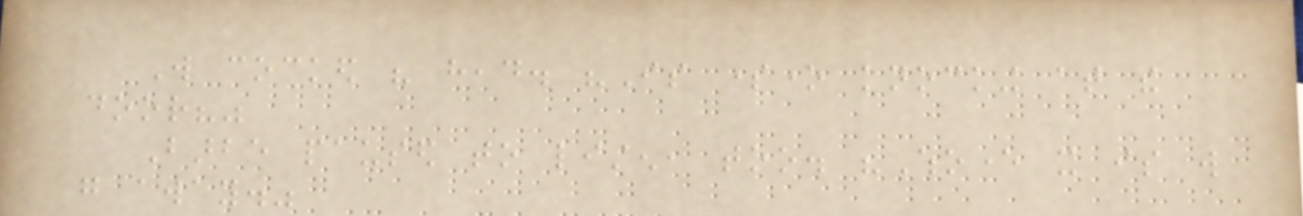Will cocked his head. "Is someone knocking at the
door?"
Barbe paused to listen, too. "Whoever it is will
go away."
